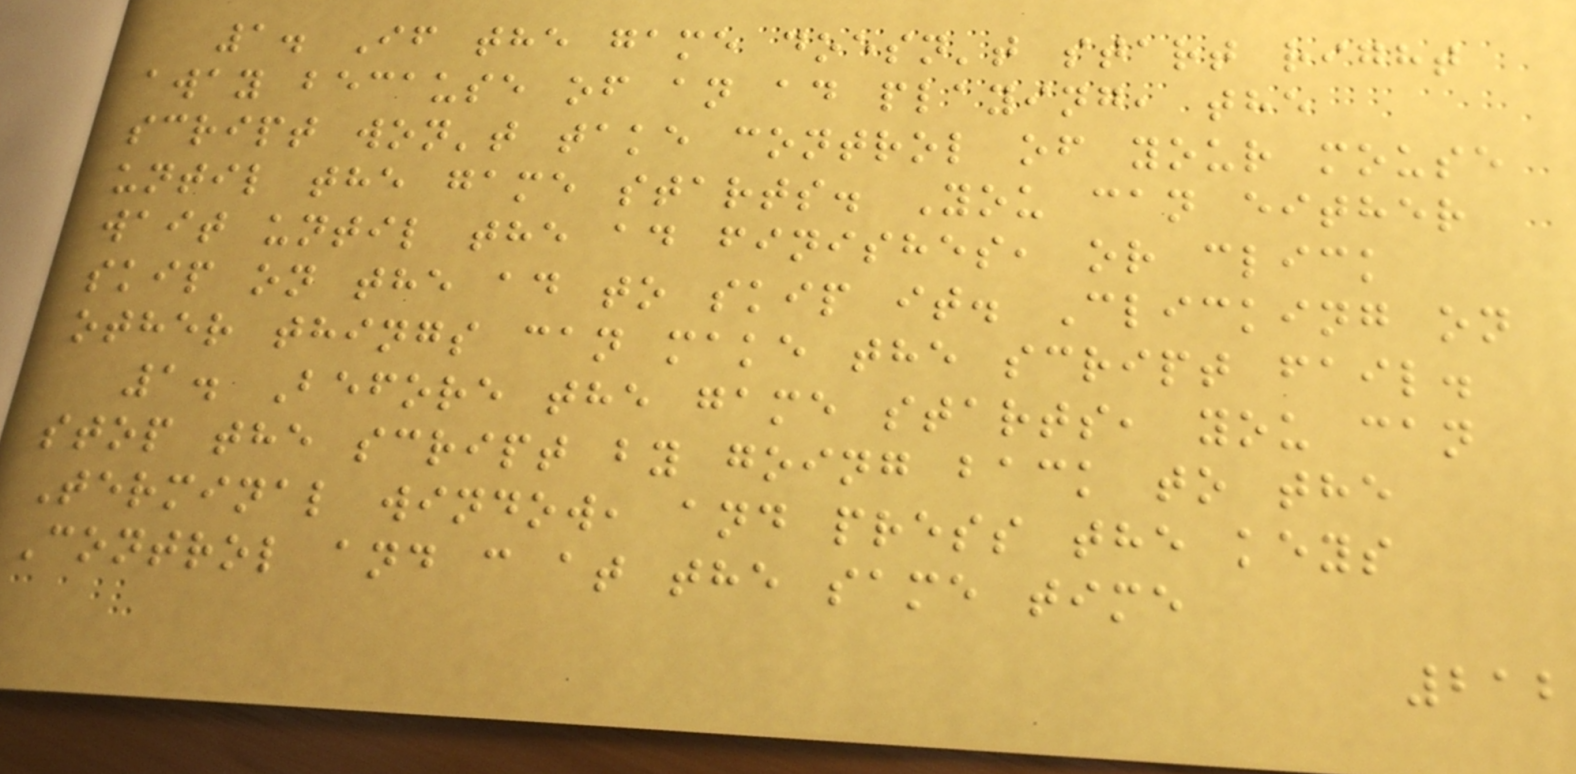1. If the game doesn't start right
away because of an ad playing, the
script won't take control of your mouse
until the game starts. You can either
wait until the ad finishes, or click
skip on the ad to skip it. Clicking on
other things can make the script fail.
1. Before the game starts, you can
stop the script by going back to the
Terminal window, and press the keys
Control and c at the same time
212
